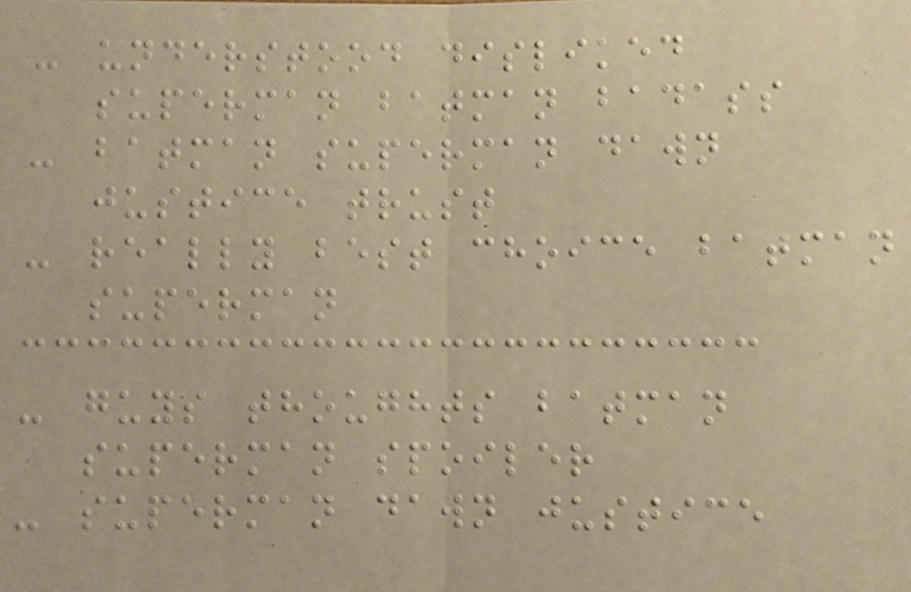- understood disliked
superman batman badass
- batman superman dawn
justice trust
- really best choice batman
superman
- guys thoughts batman
superman spoiler
- superman dawn justice
